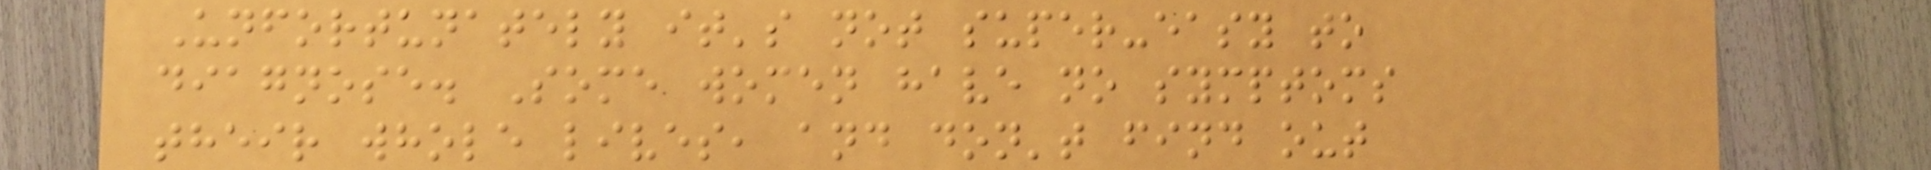Unfortunately it's not super-easy to
diagnose. Some women have no symptoms
their whole lives, and don't find out
